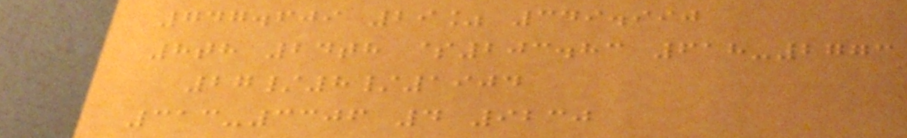747.609 29% 349.990
8th 24th $203.83 618-2773
27/8/1904
313-3306 4 9230
